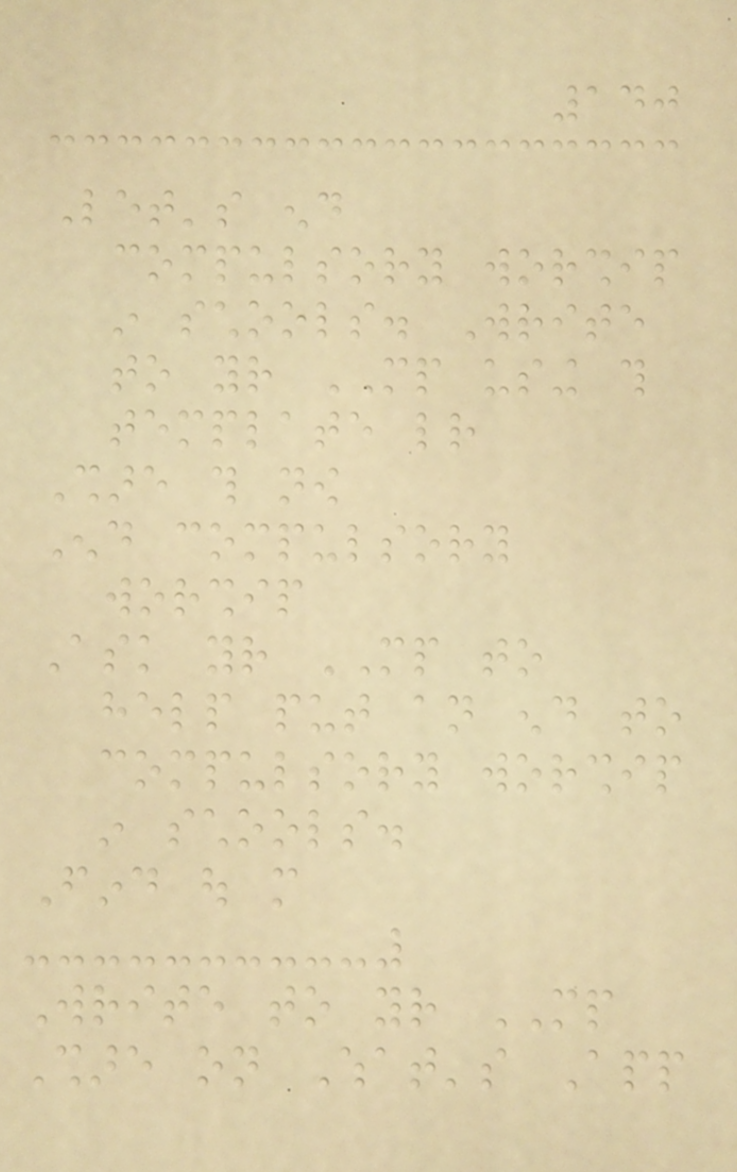140
Let's end
compulsory worship
in schools. Write
to your MP using this
template letter
Share this now
End compulsory
worship
Ask your MP to
help put an end to
compulsory worship
in schools.
Find out more
Write to your MP
Share on What's App
